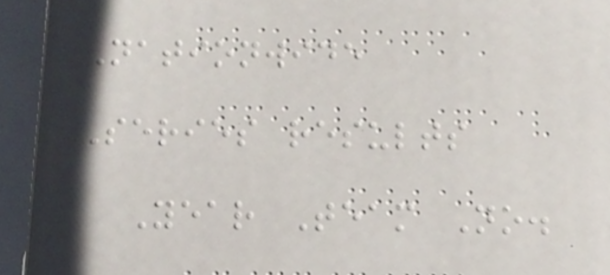Nationwide
Series results
Year Team No.
